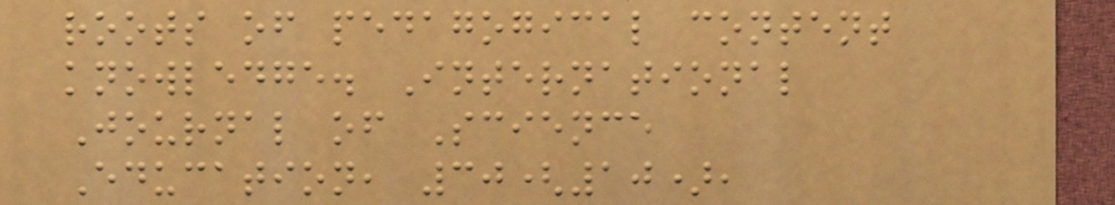roots of pedagogical content
knowledge. International
Journal of Science
Education, 30(10),
